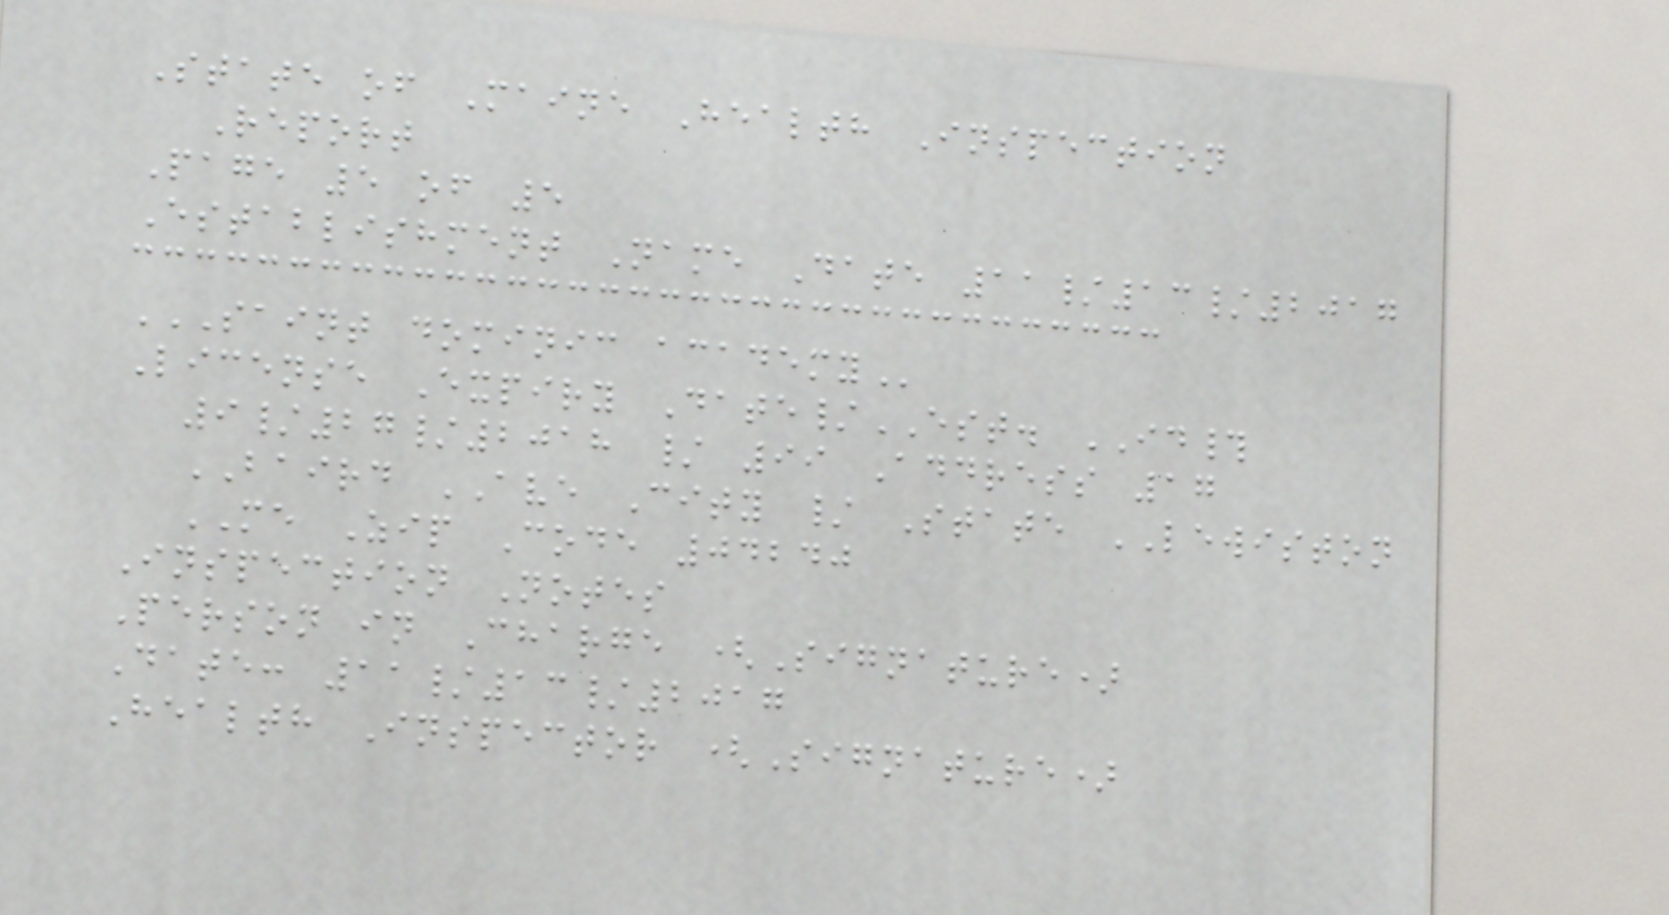State of Maine Health Inspection
Report
Page 5 of 5
Establishment Name Date 11/13/2017
SAINT DOMINIC ACADEMY
License Expiry Date/EST. ID#
9/27/2018 / 99 Address 17
BAIRD AVE City / State LEWISTON
ME Zip Code 04240
Inspection Notes
Person in Charge (Signature)
Date: 11/13/2017
Health Inspector (Signature)
